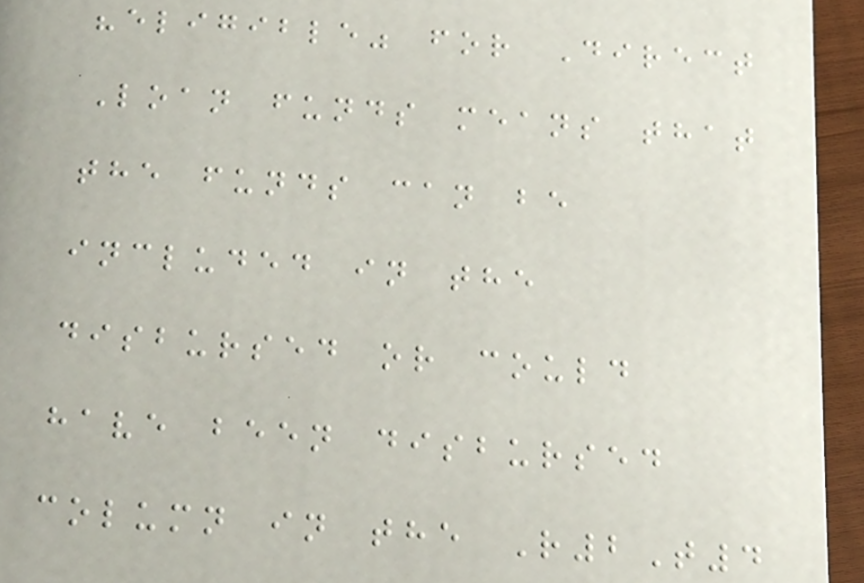"eligible" for Direct
Loan funds means that
the funds can be
included in the
disbursed or could
have been disbursed
column in the R2T4
